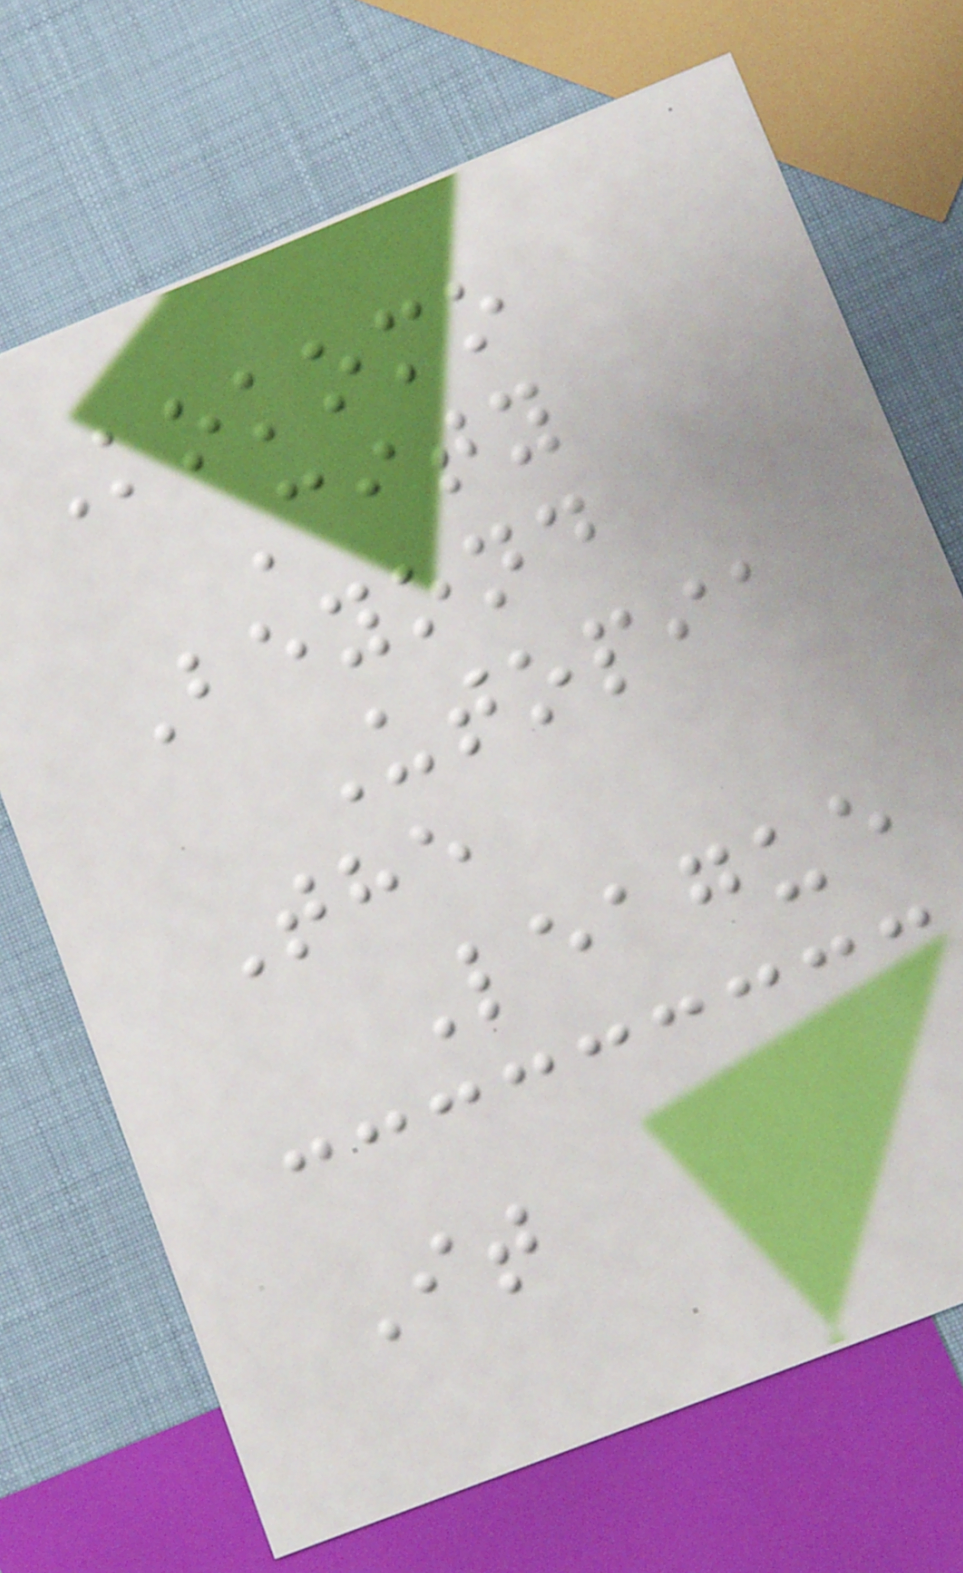Kokomo
City
Beyond
Utopia
The
League
It
